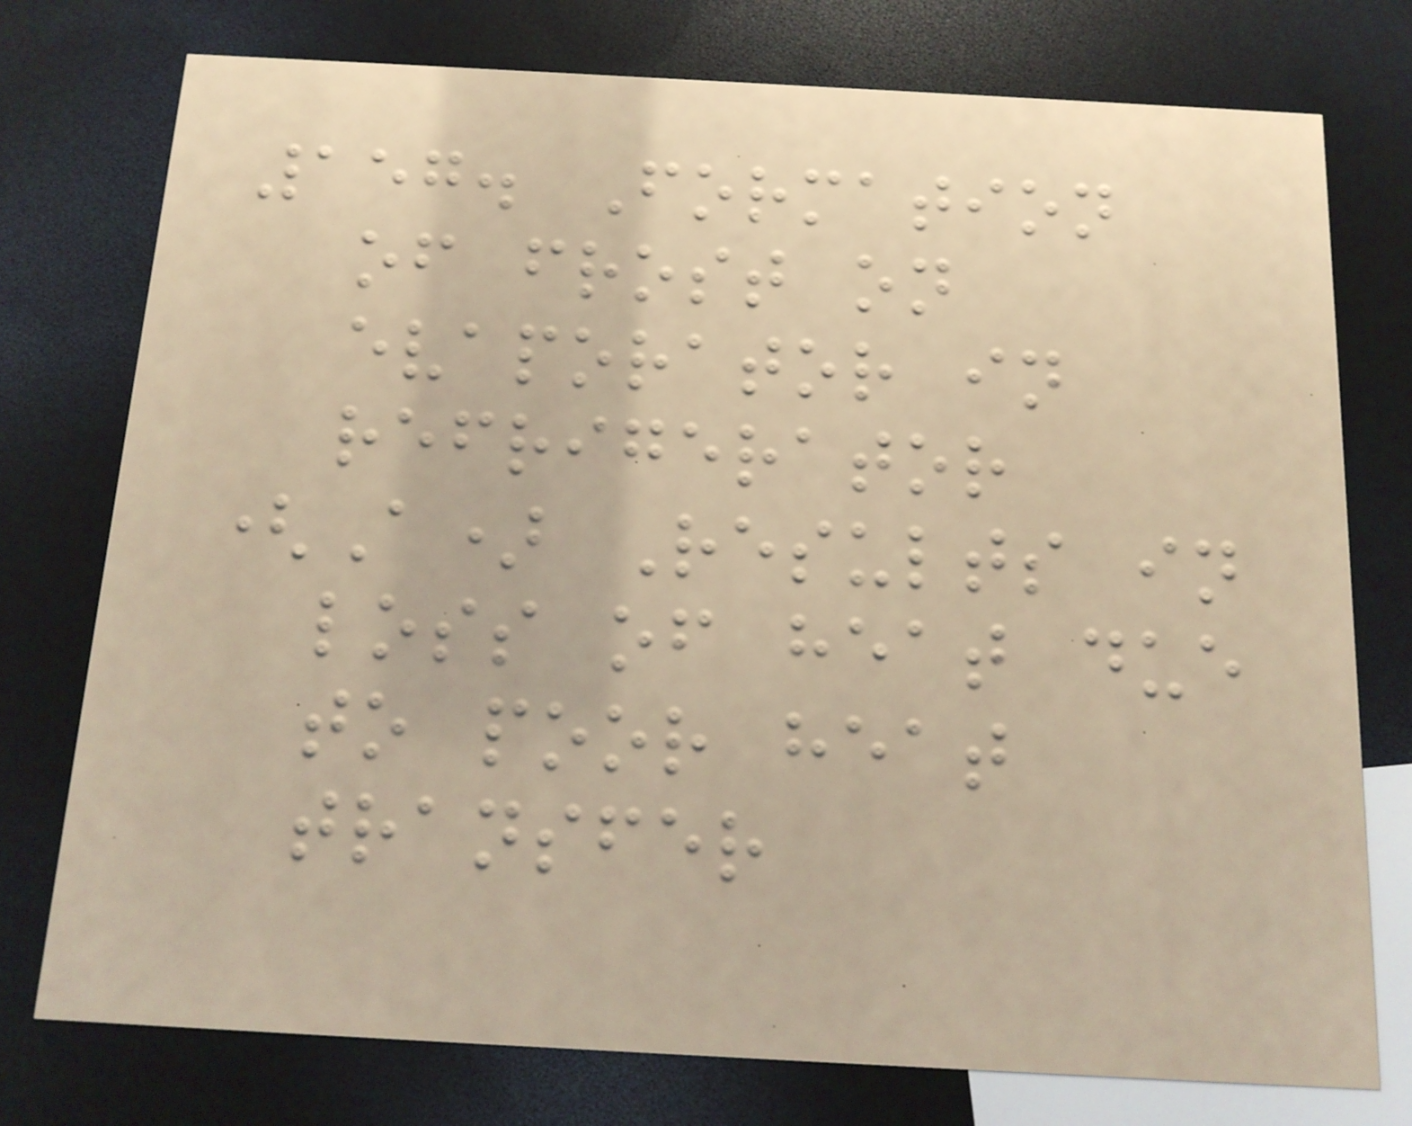157. Formation
of frost on
evaporator in
refrigerator
(A) Results in
loss of heat due
to poor heat
transfer
